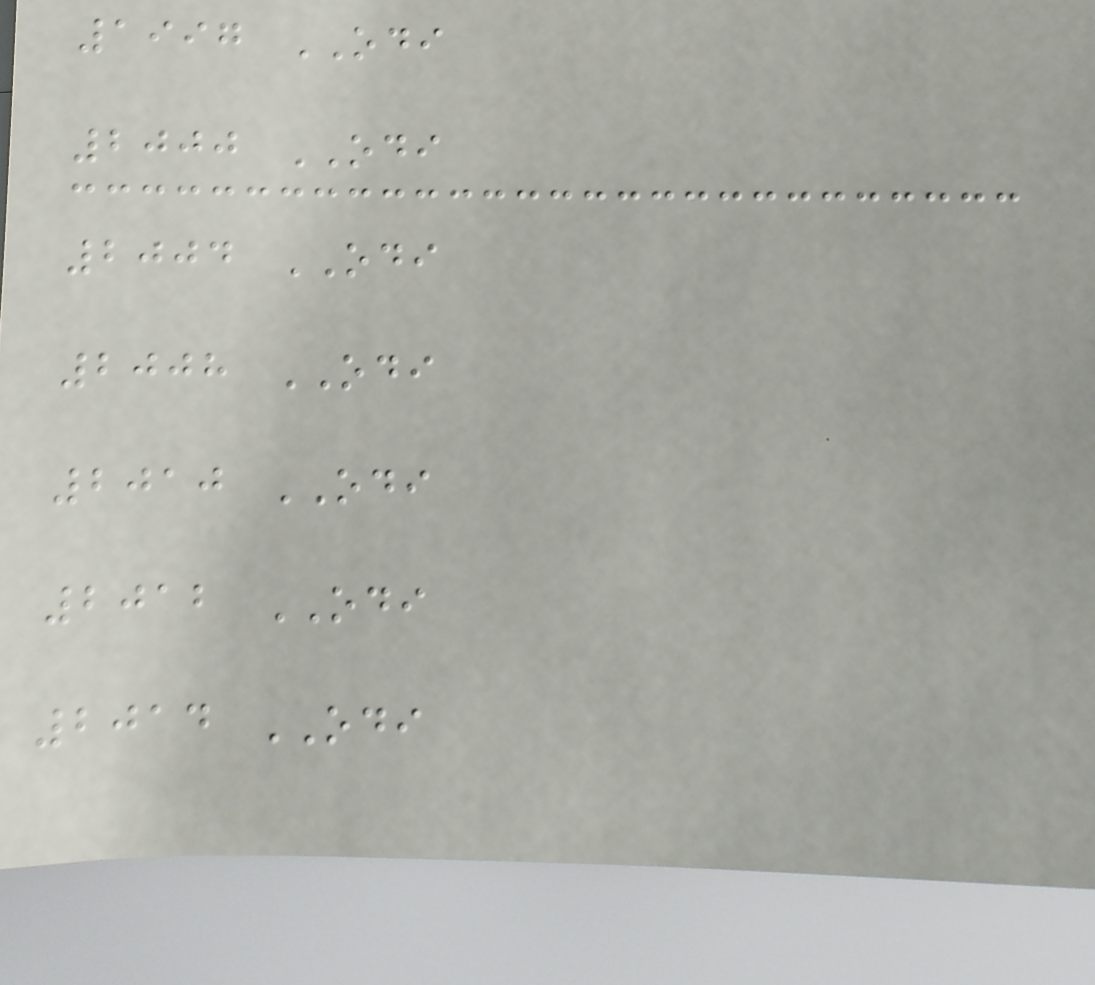1997 ODI
2000 ODI
2004 ODI
2008 ODI
2010 ODI
2012 ODI
2014 ODI
